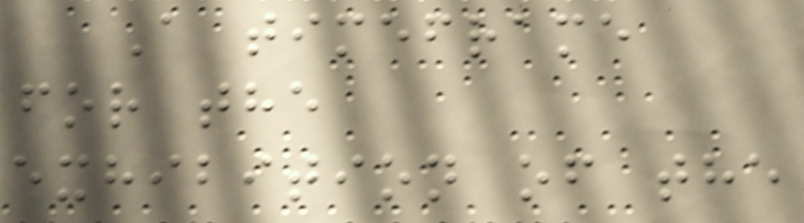A timeframe
for the
exhibition of the
